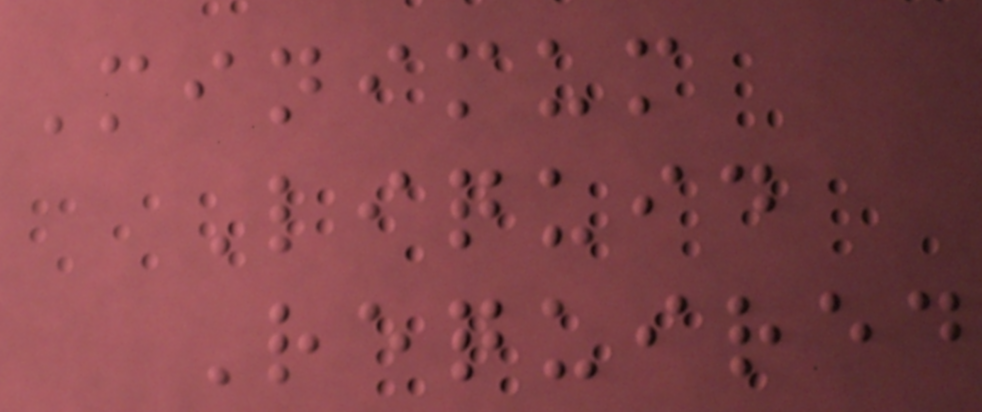Minimum
Liquid
Required
